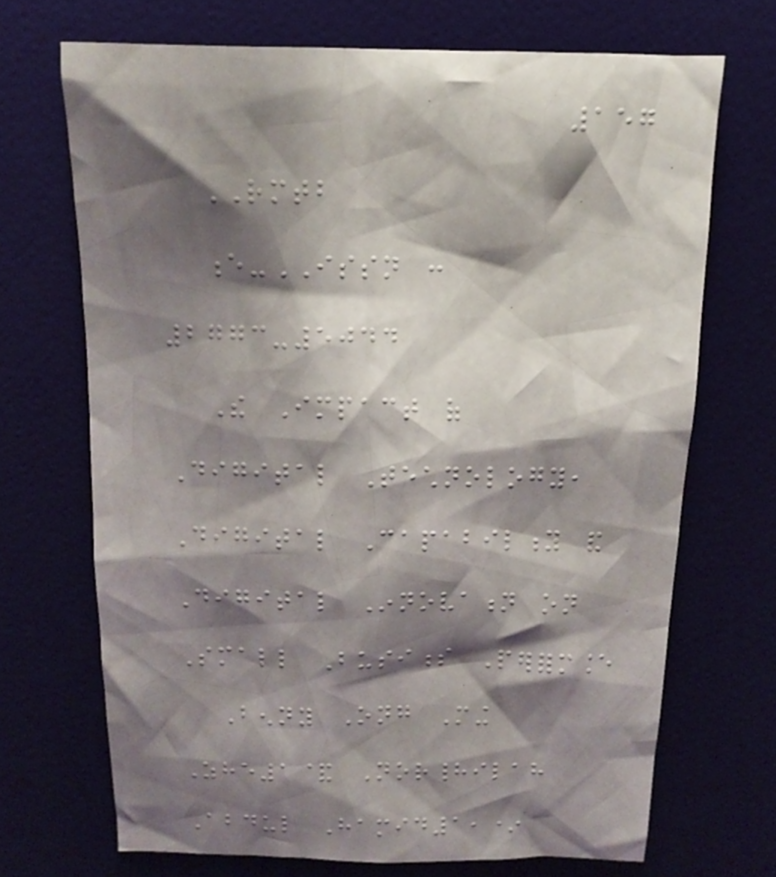157
RMTB
e-ISSN :
2773-5044
The Impact of
Digital Technology,
Digital Capability and
Digital Innovation on
Small Business Performance
Benny Ong Ming
Zhe1& Norhadilah
Abdul Hamid1,*
